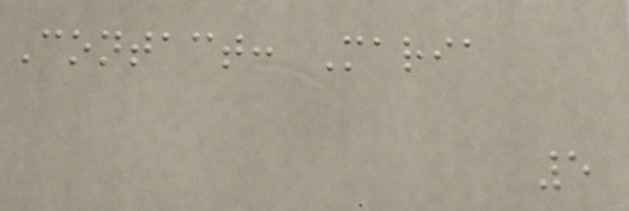Contact: Maria
5
